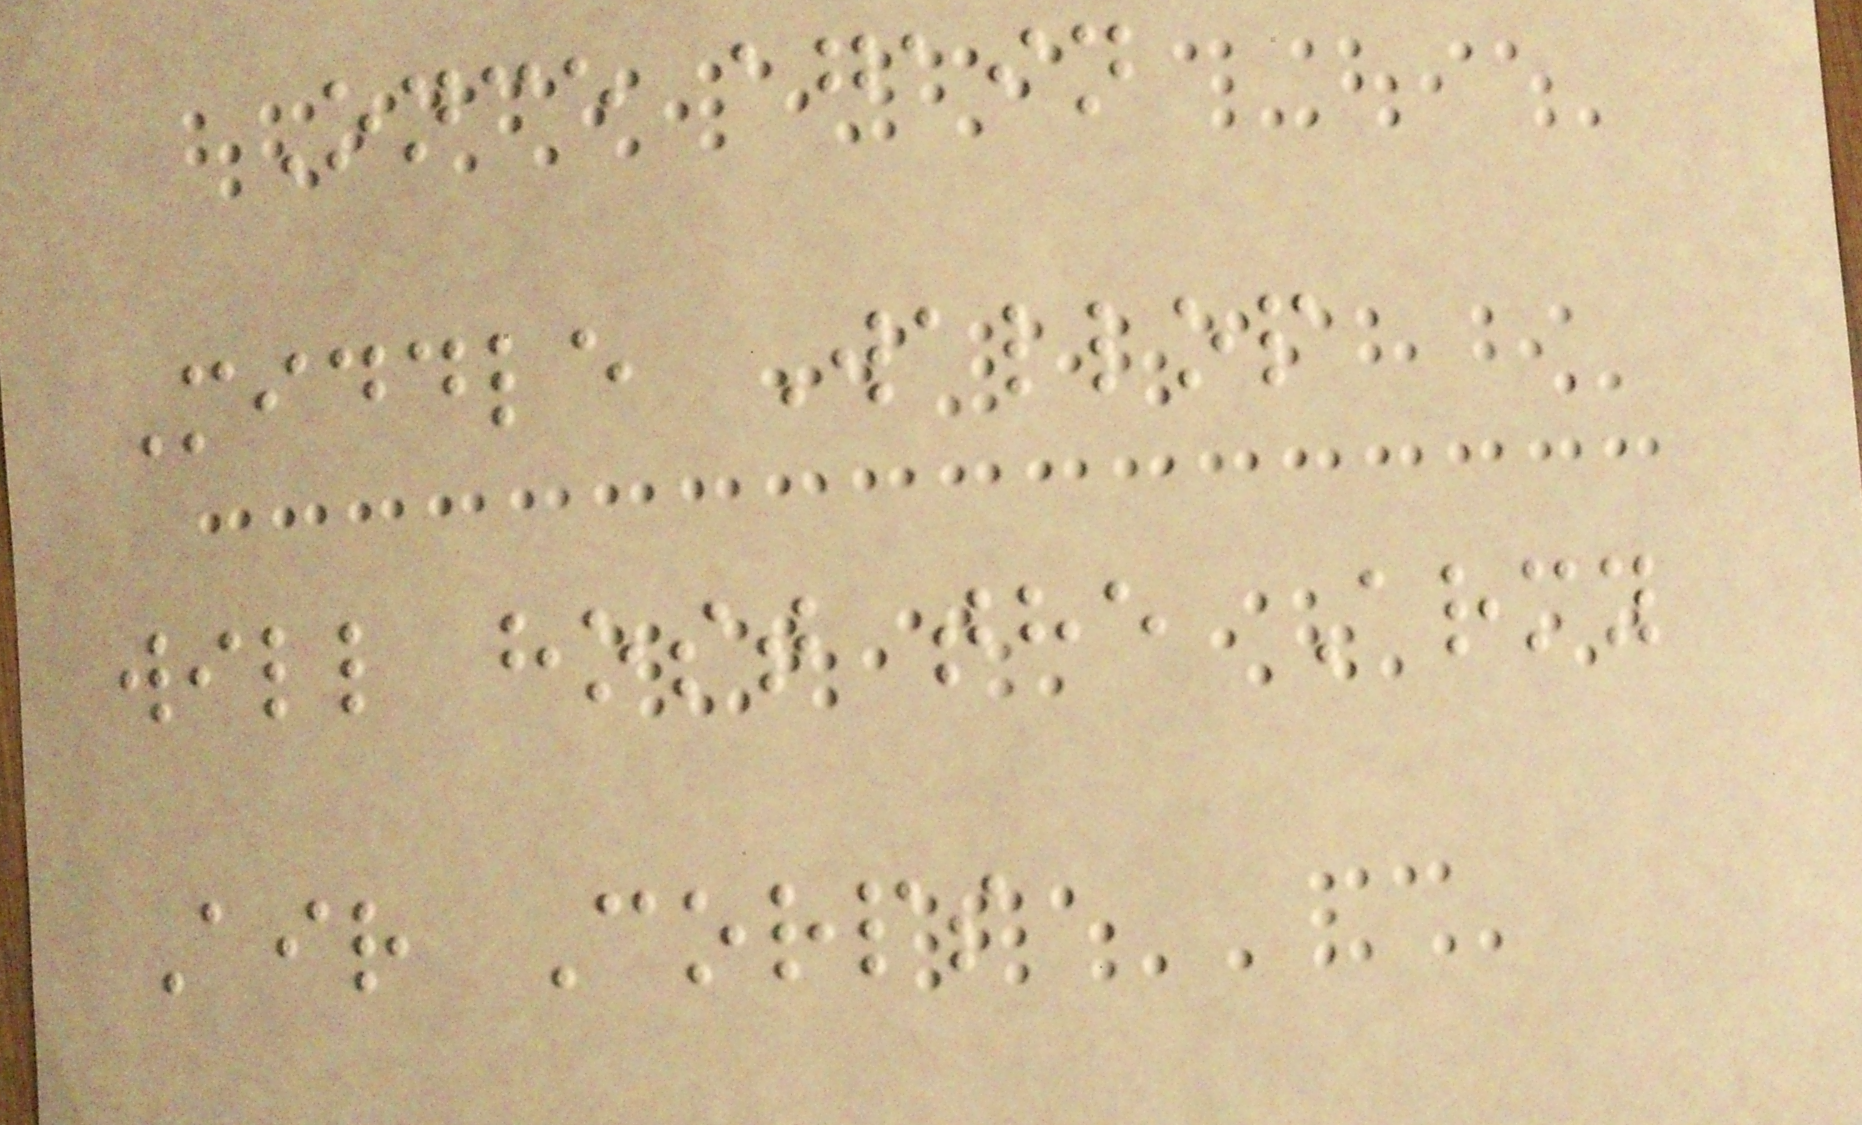Once again
Middle Wallop
will host the Army
Air Corps
